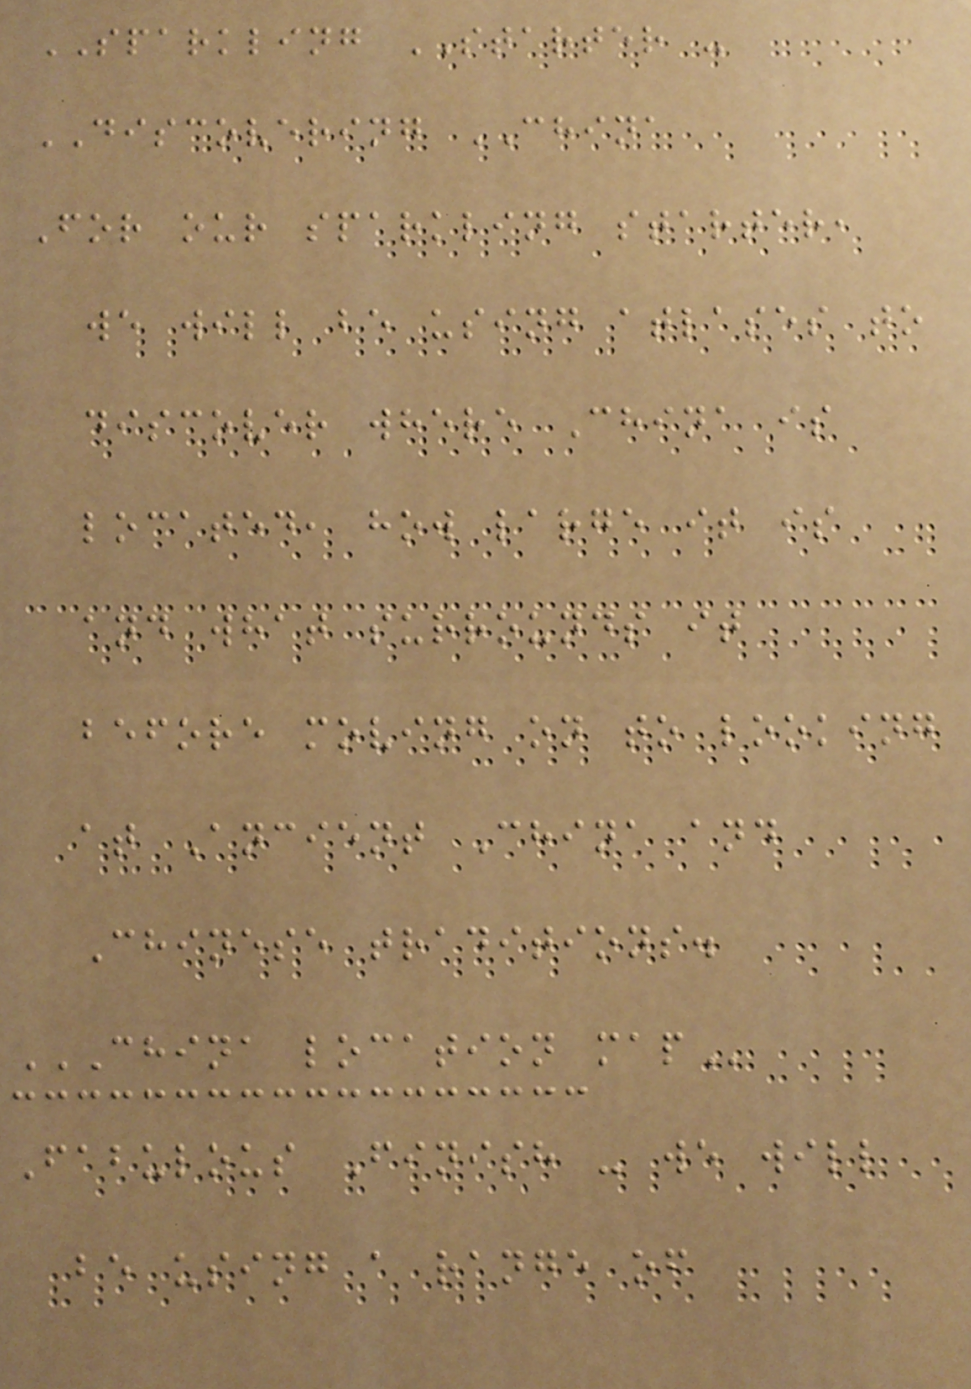SPARKLING STARTER -
DISCOVERING CHINA
For our sparkling starter,
we will be using atlases to
discover where China is
located, how large it is
and what surrounds it
before moving on to looking
at Ancient China and
Chinese traditions.
CHINA LOCATION MAP
Fabulous Finish - we will
be using a range of
